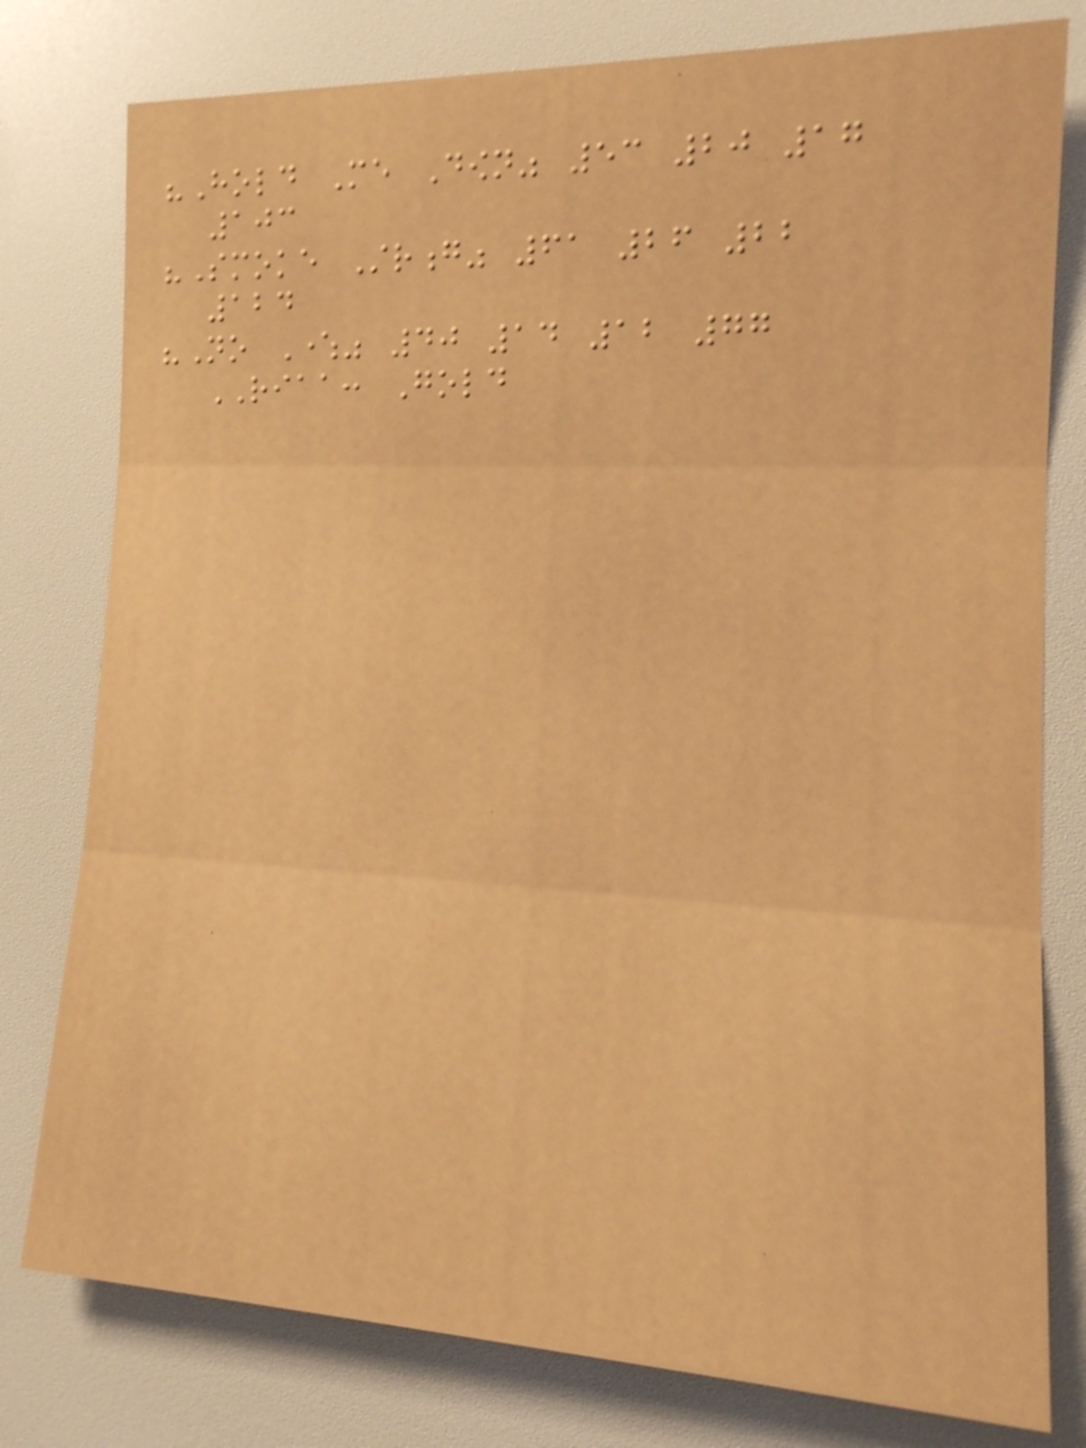"Hold Me Down" 53 20 17
103
"Smoke Strong" 61 26 22
124
"No Where" 40 14 12 77
RIAA: Gold
